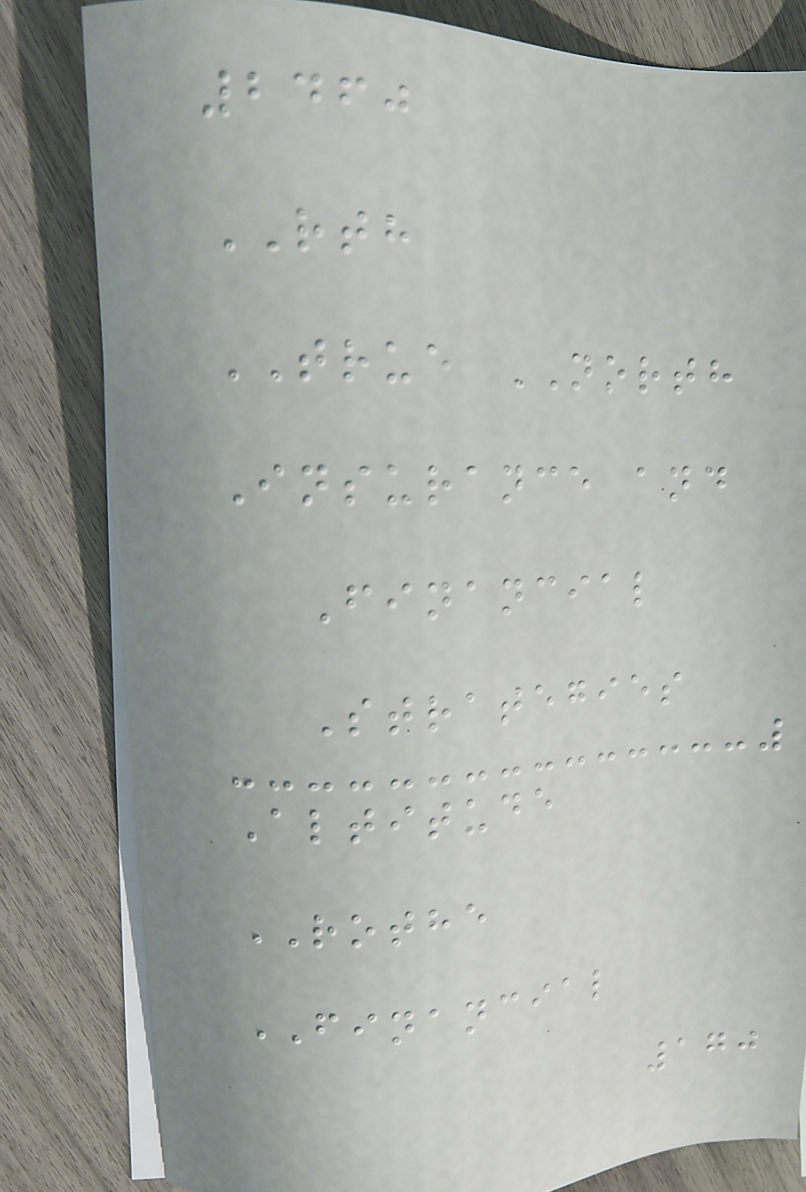2460
RTH
TRUE NORTH
Insurance and
Financial
Strategies
Altitude
ROTHE
FINANCIAL
170
